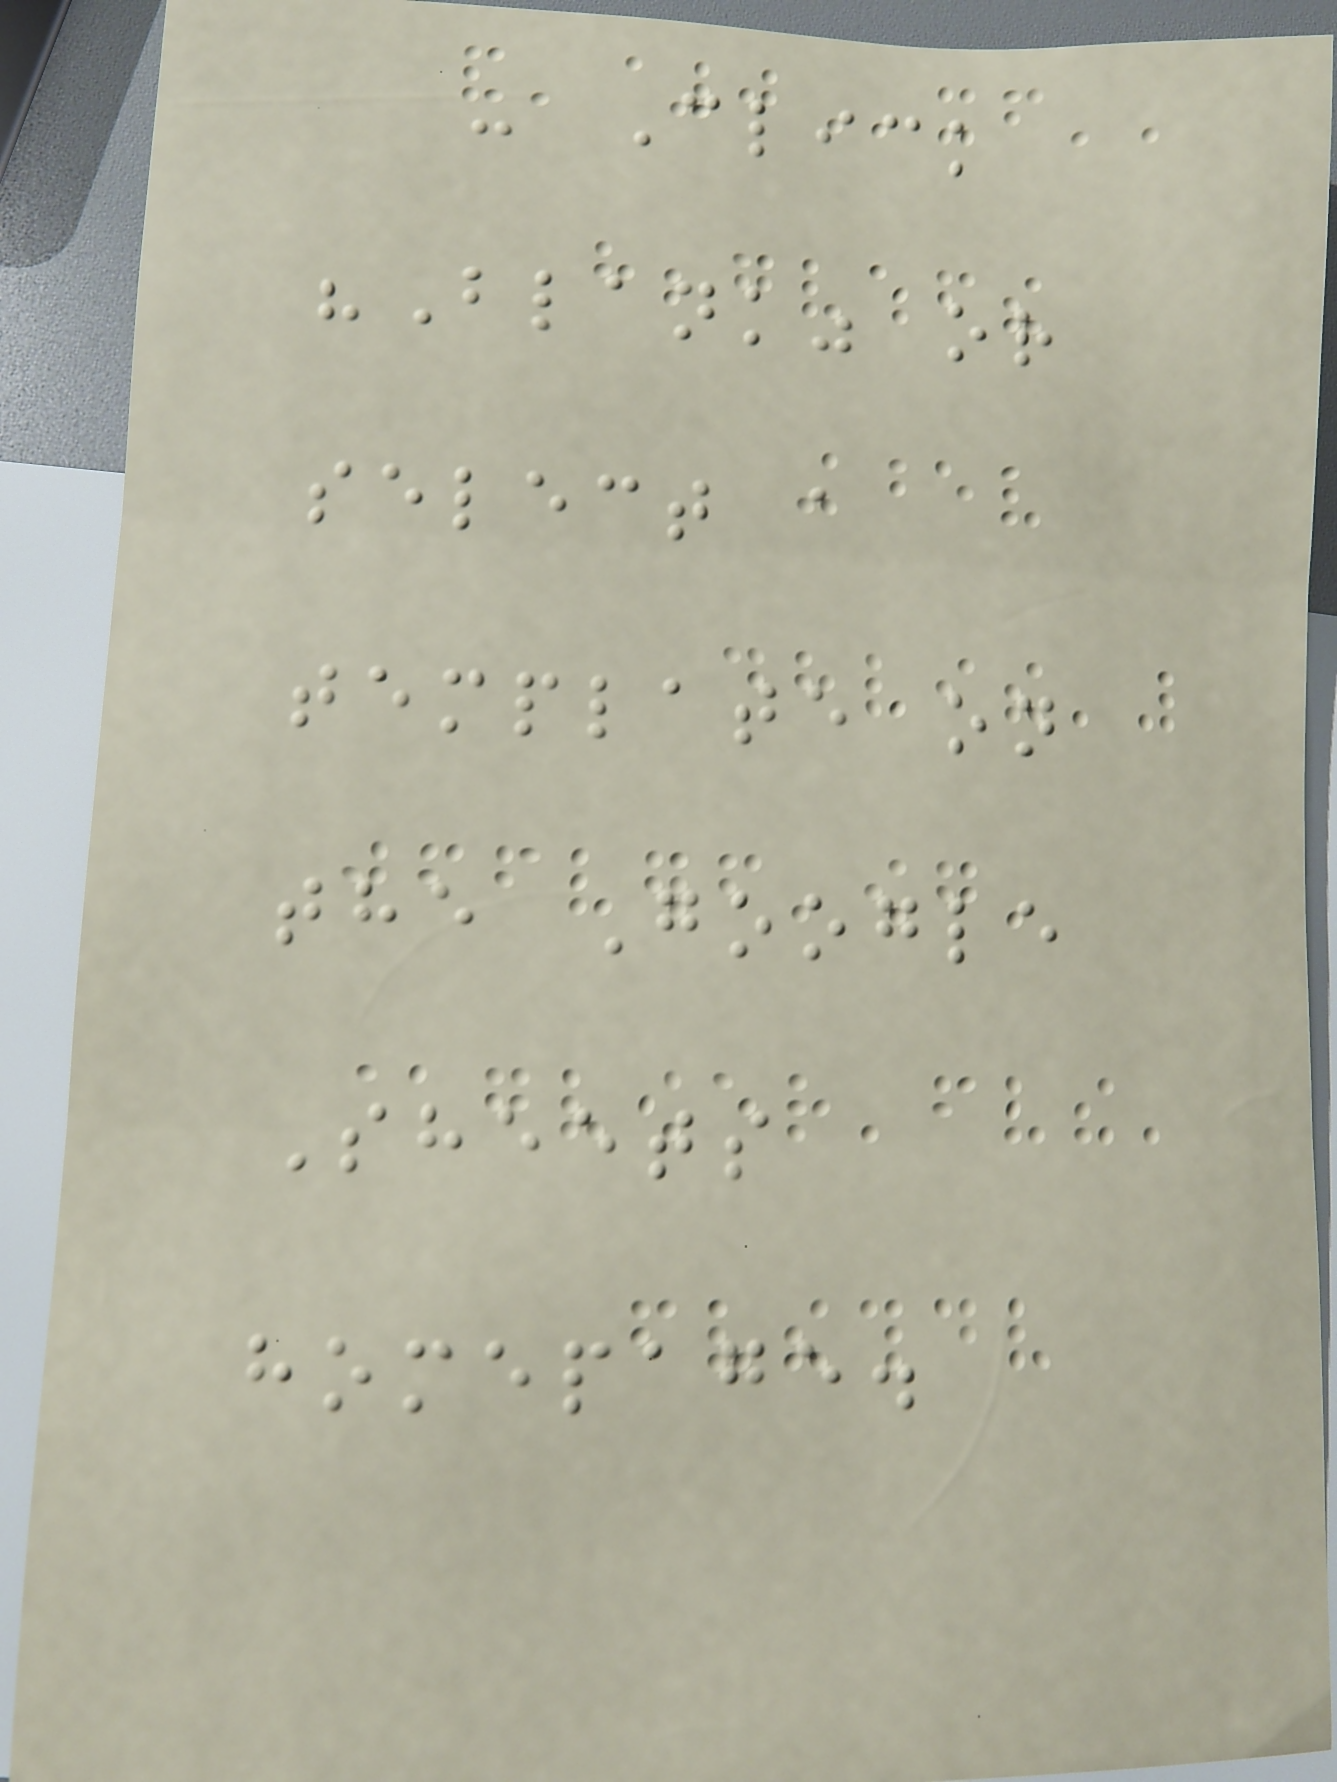- Click
"Blank" or
select a
template on
the Google
Sheets
homepage.
